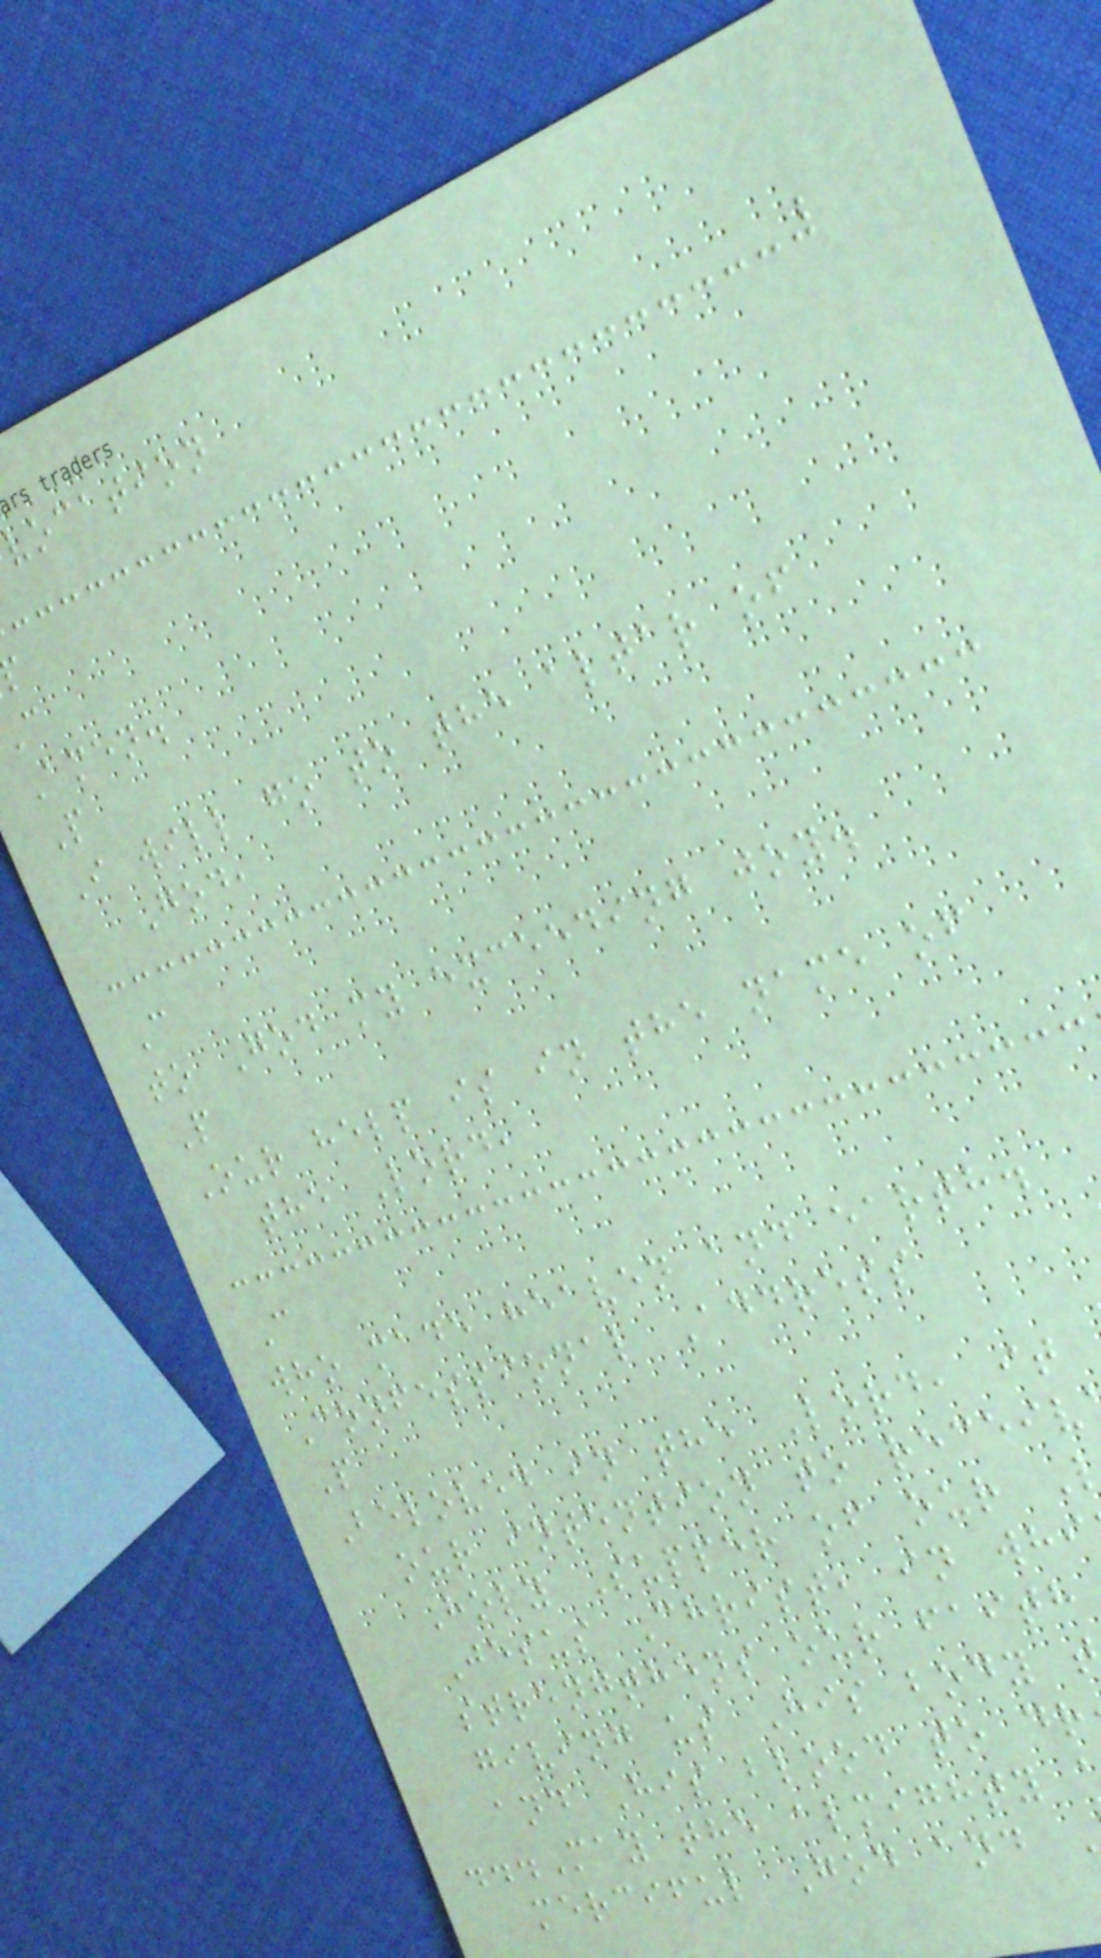vocation
Amen.
P
I will go to the altar of
God,
C
to God my exceeding joy.
P
Our help is in the name of
the Lord,
C
who made heaven and earth.
Confessional Address
P
Beloved in the Lord, it
our intention to receiv
Holy Supper of our
Jesus Christ, in whi
strengthens our faith
giving us His body
and His blood to dr
...May the almighty
merciful God and
